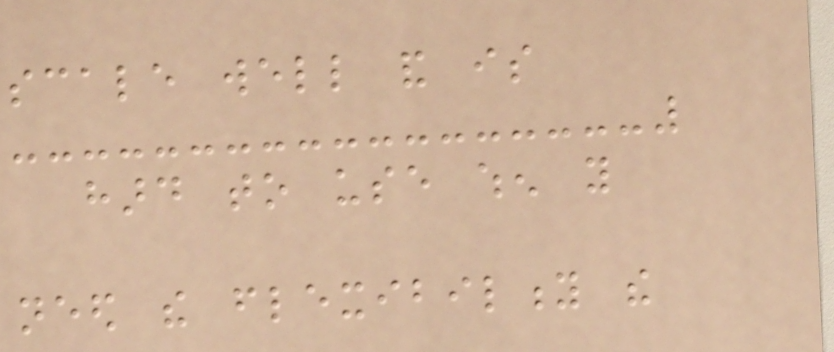scale well and is
hard to use when you
need the flexibility the
